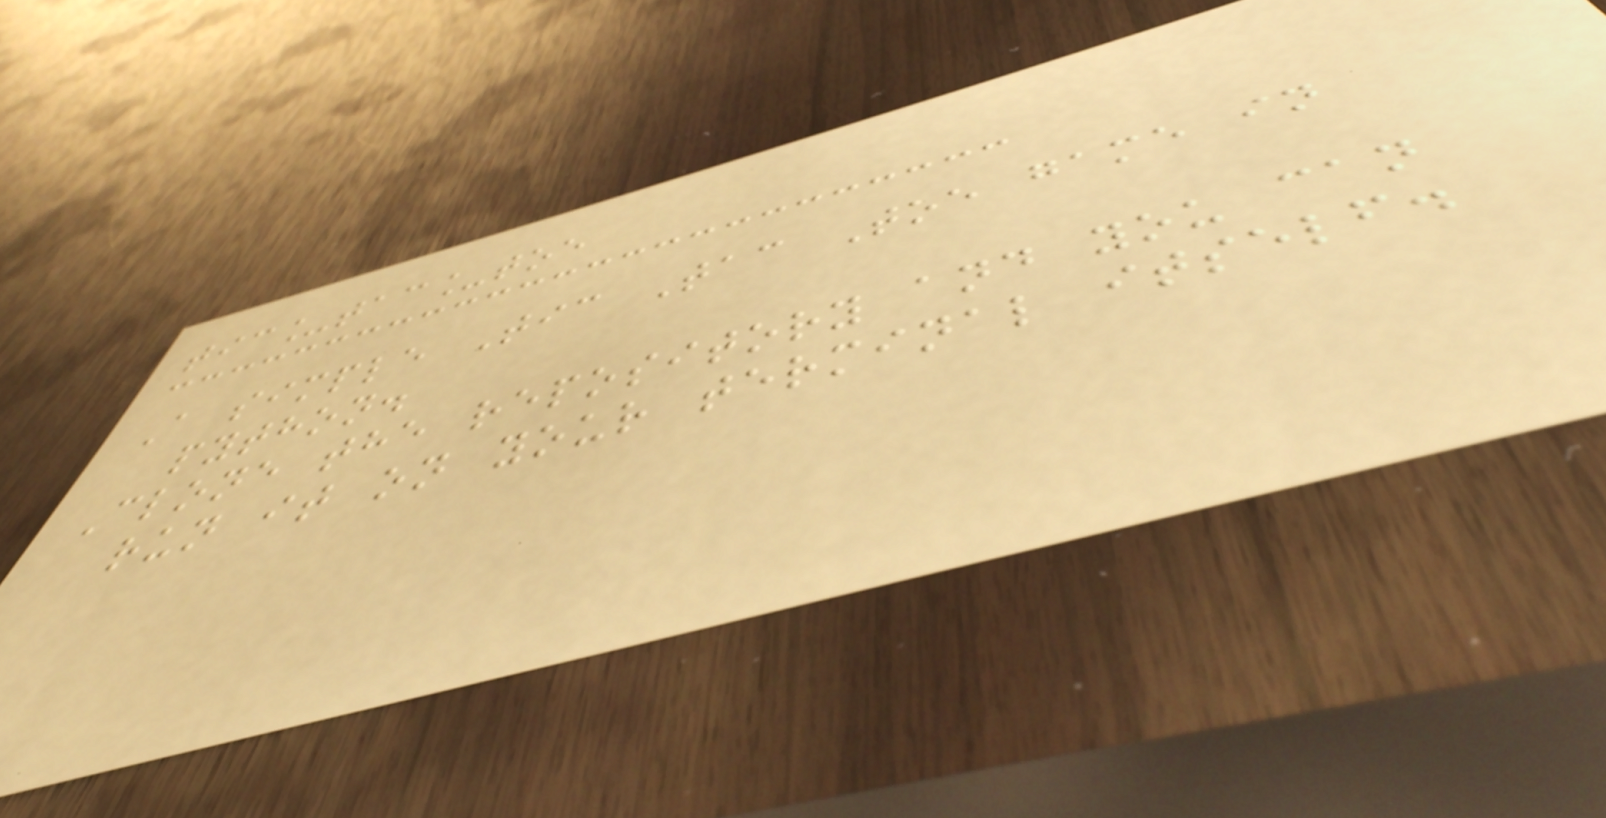tic_tac_toe
A simple Tic Tac Toe game in
python.
Clone the repository and you can
run it on your terminal itself.
